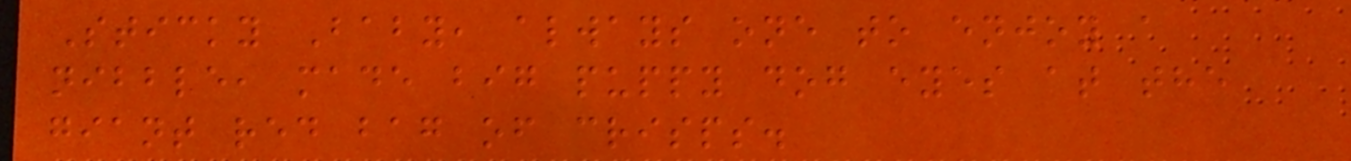Sticky Baby, always one to enjoy a
nibble, made big puppy dog eyes at the
giant red bag of crisps.
